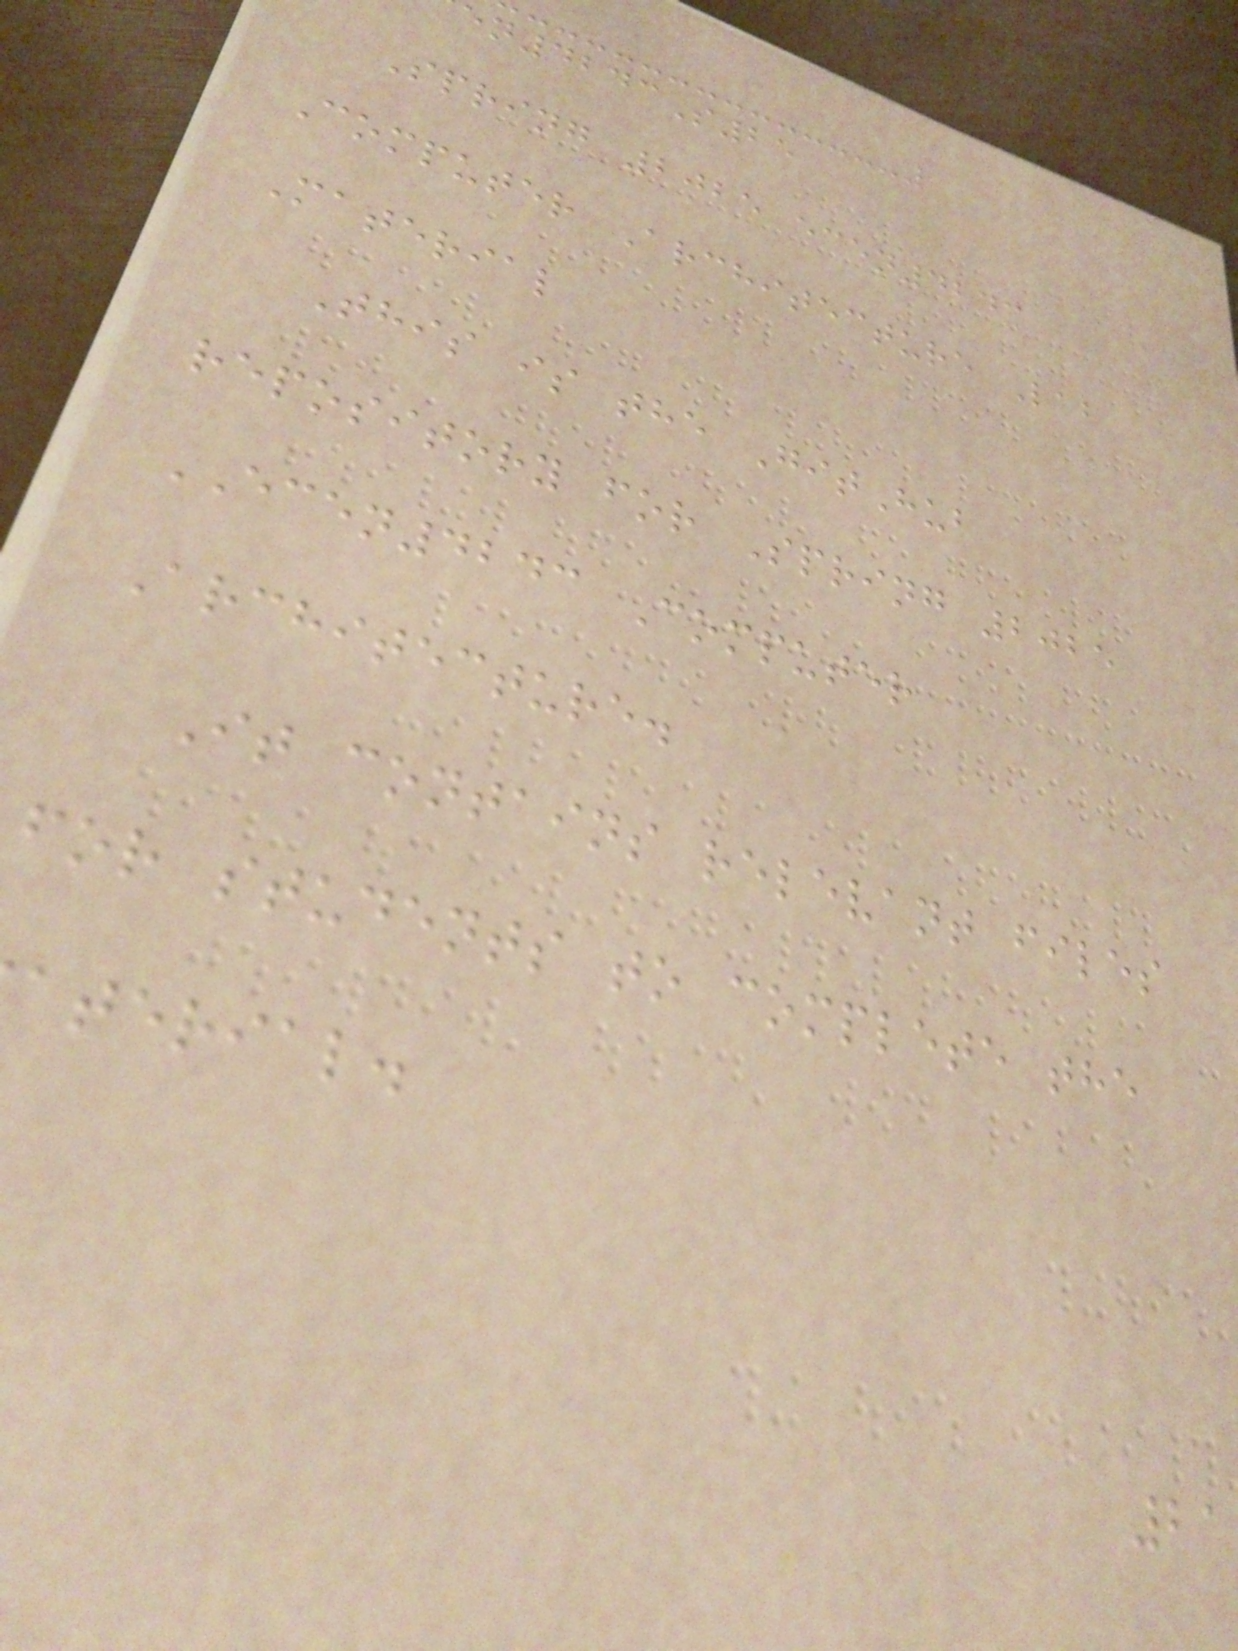en4243S25
Spring 2025 ecen4243
Computer Architecture Lab
Material
This is the GitHub
repository for Spring 2025
ECEN4243 Computer
Architecture.
It contains relevant files
for students to complete the
aterial.
